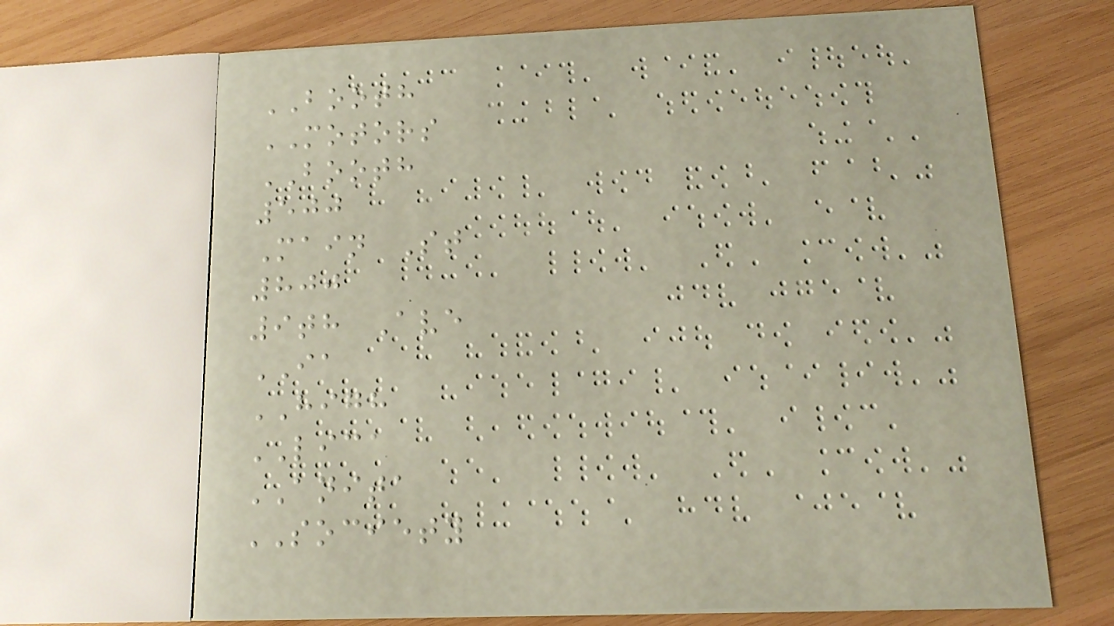BOOTH
MOTORS
BOOTH
500
Main St
800
9th Ave
IA
HIGH
LICA
ANITA
SOCIETY
